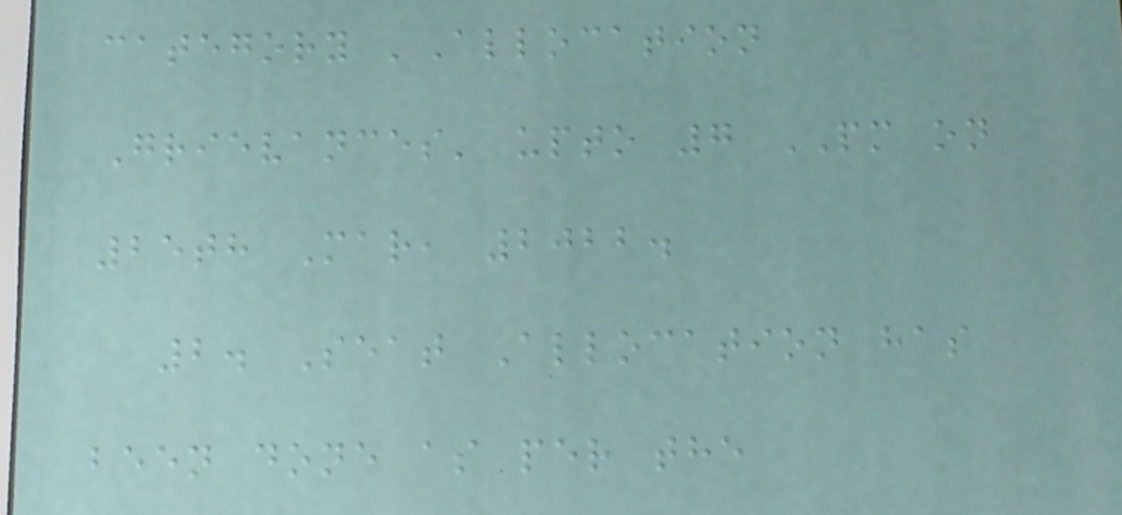category 'Allocation
Grievances' upto 7 PM on
25th Mar, 2022.
2. Seat Allocation has
been done as per the
